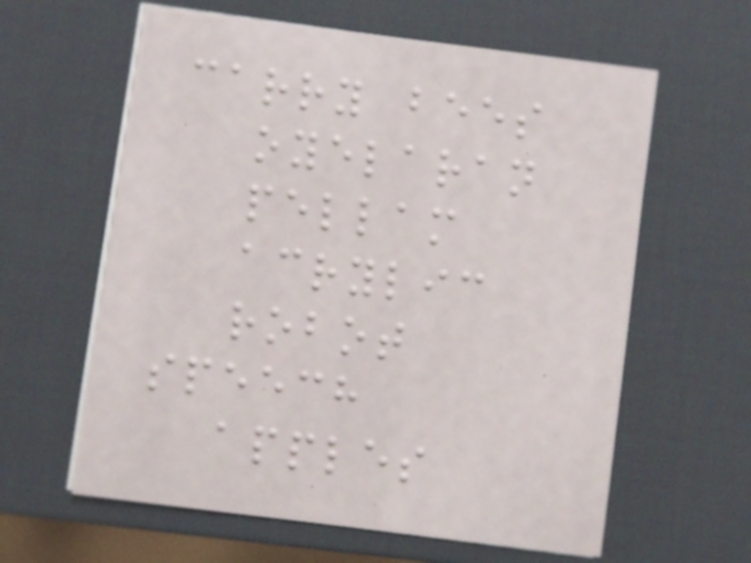carry bees
oyelaran
pellam
acrylic
robot
speech
apples
